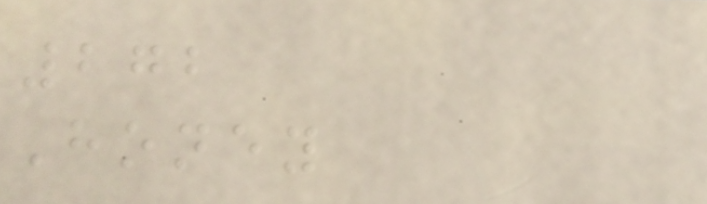272
Honey
